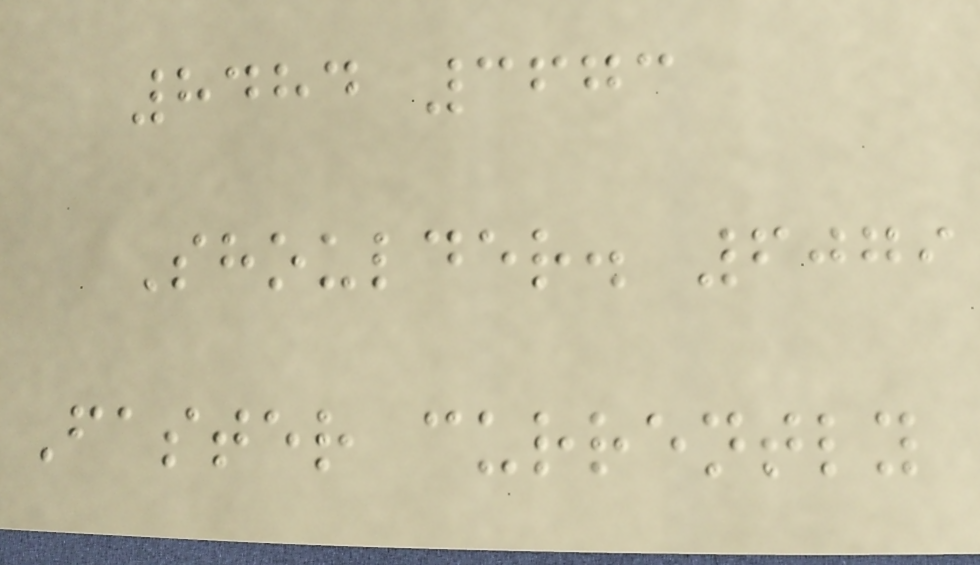8484 3673
Shoulder. 6079
Faster currently
